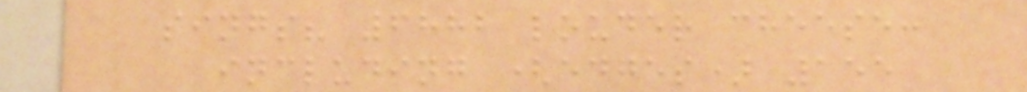sings? 6882 louder cheese:
including (edges) 155
